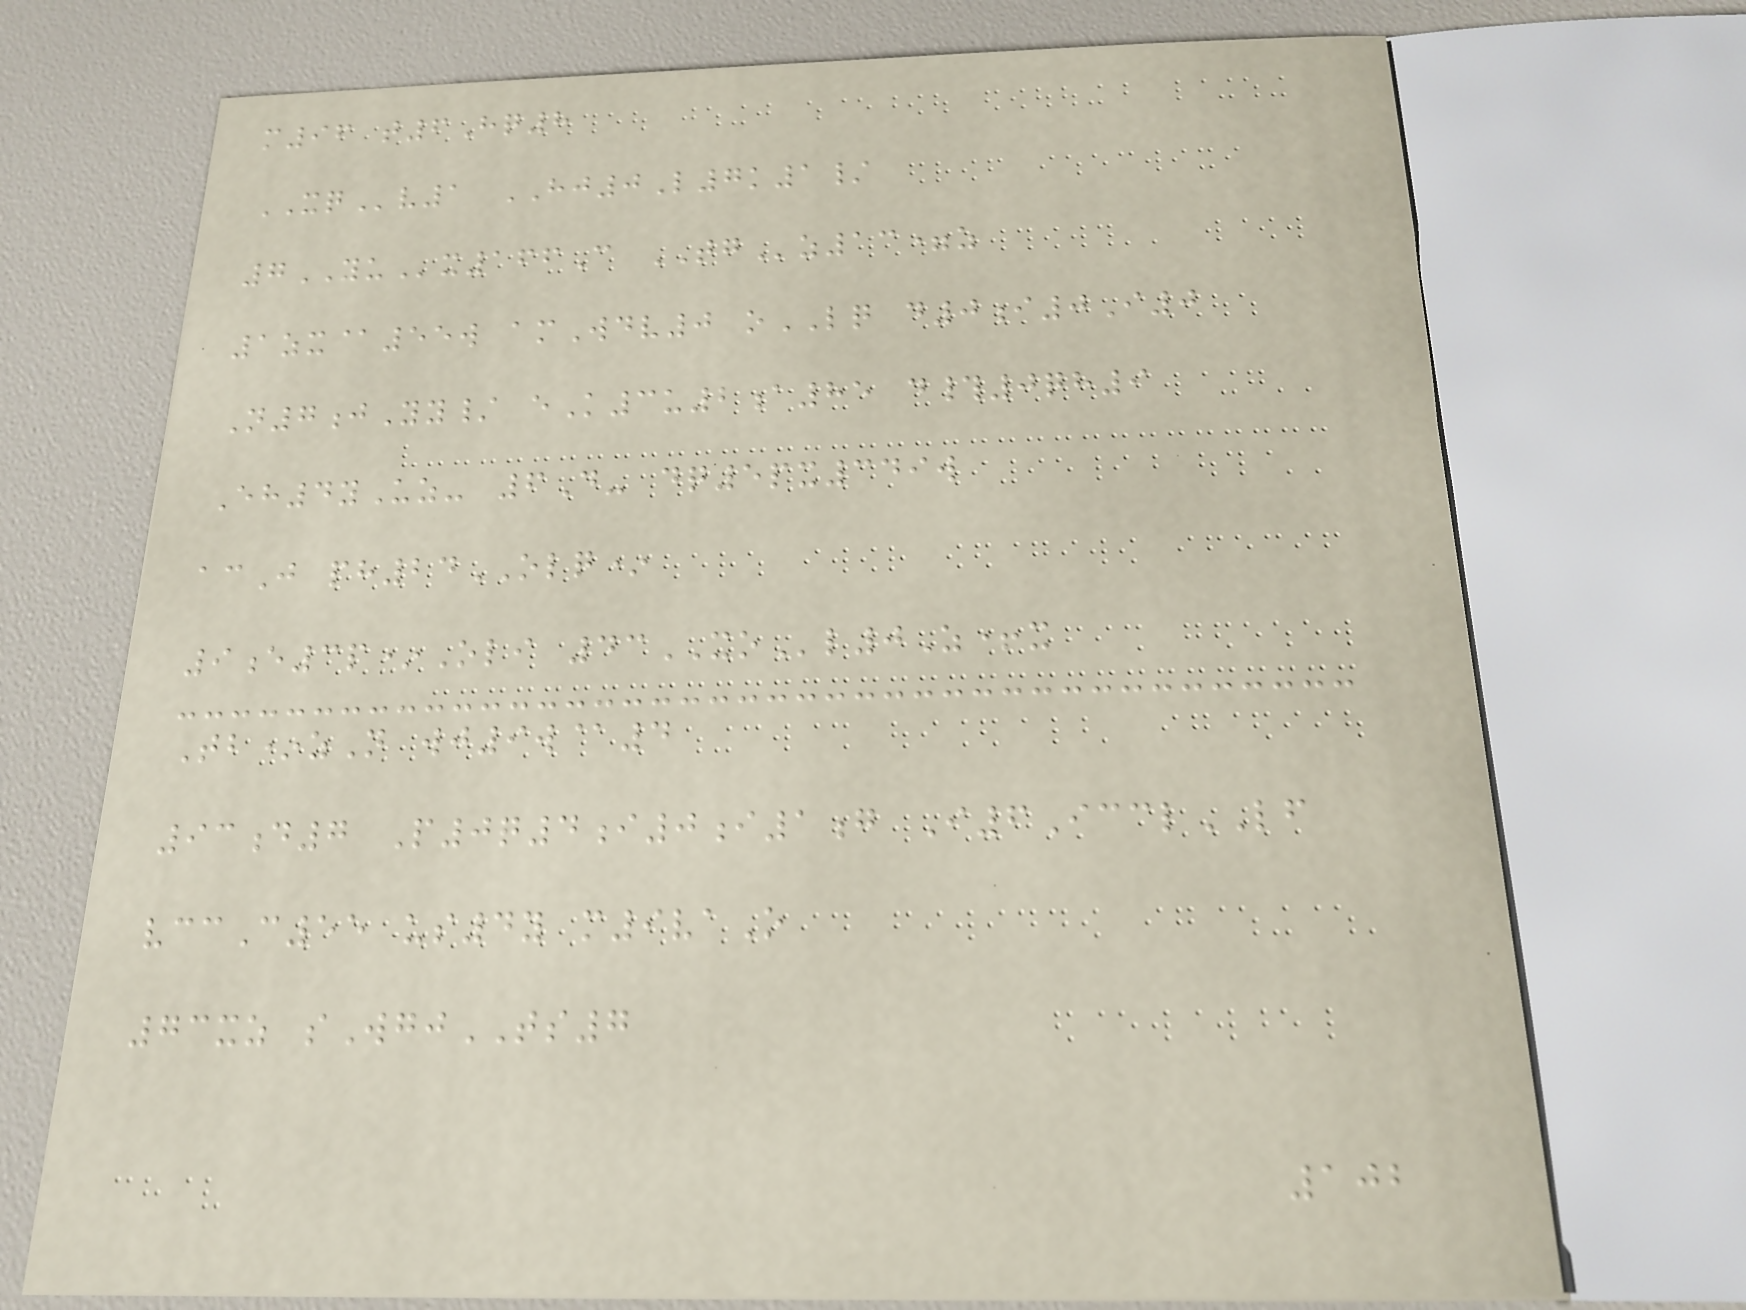m96 t6Hq8
XQv1 HJ0L7k1/
7YUx166C TGz13=z
1zx@55w amWdv0 oLQ d0i0I0
N7jYy/ eK3u2a85 d#0qh9
Eh4yUz- 6D- dq5px349w
acJ ph24OLQ*
9e3p*Oli 43XOl0Z+x
Tb*zN wj9w@4
93d7 P0q4i0i1g I6IcclLF
vccC55 us4y m9vaO
73xz sWgjTS7
102
